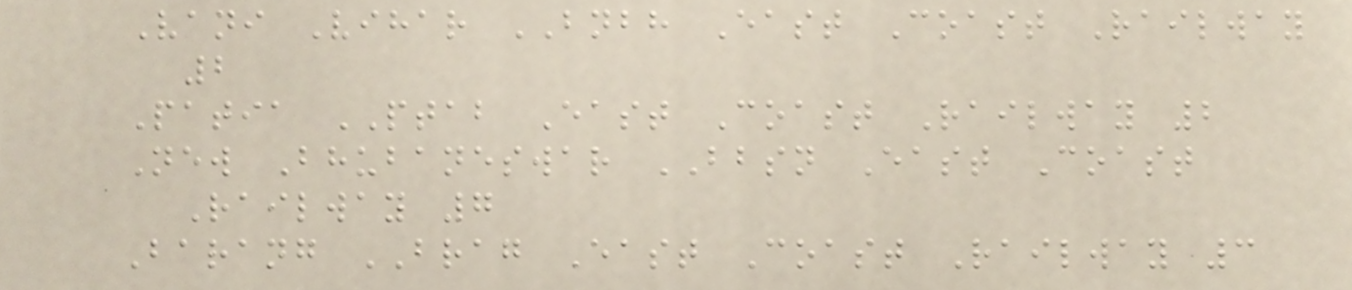Vani Vihar BNBH East Coast Railway
2
Patia PTAB East Coast Railway 2
New Bhubaneswar BBSN East Coast
Railway 7
Barang BRAG East Coast Railway 3
